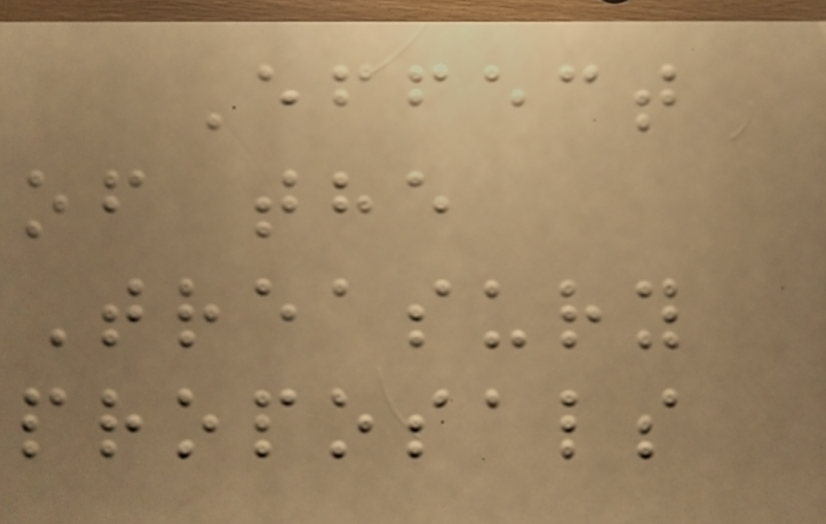Effect
of the
Treasury
proposals
